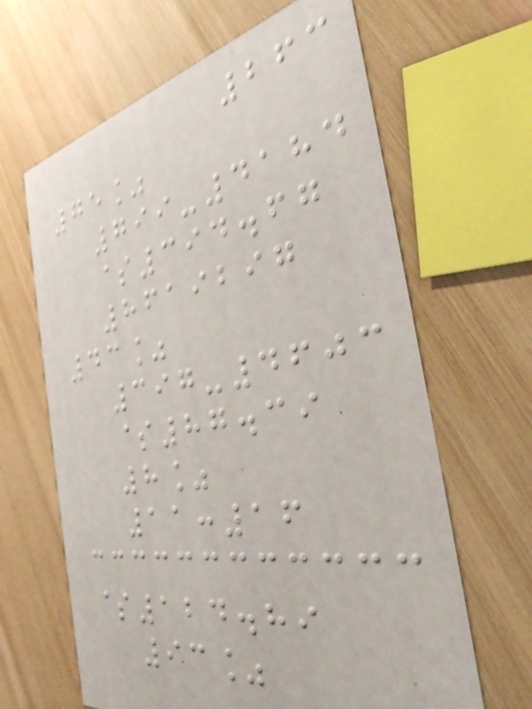263
75%
799-4184
$394.67
8619297
43%
397-4603
$87.39
8%
11:16
$124.89
93%
